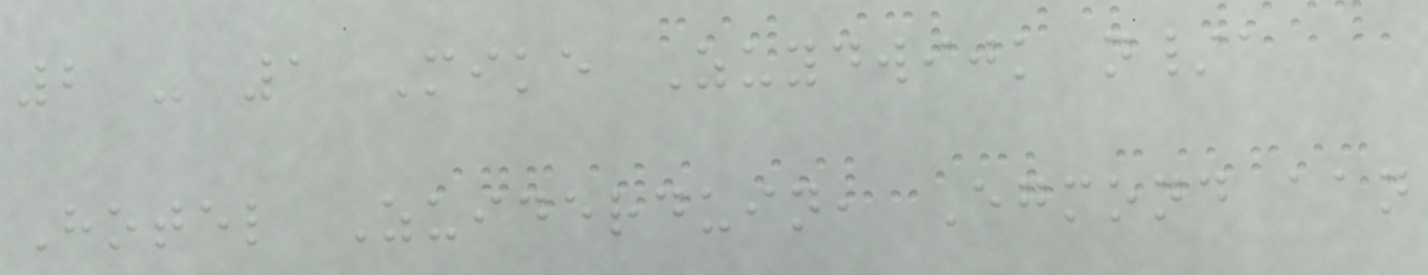2 - 1 Mike Zuydwijk n/a
Hotel Zuiderduin, Egmond aan
